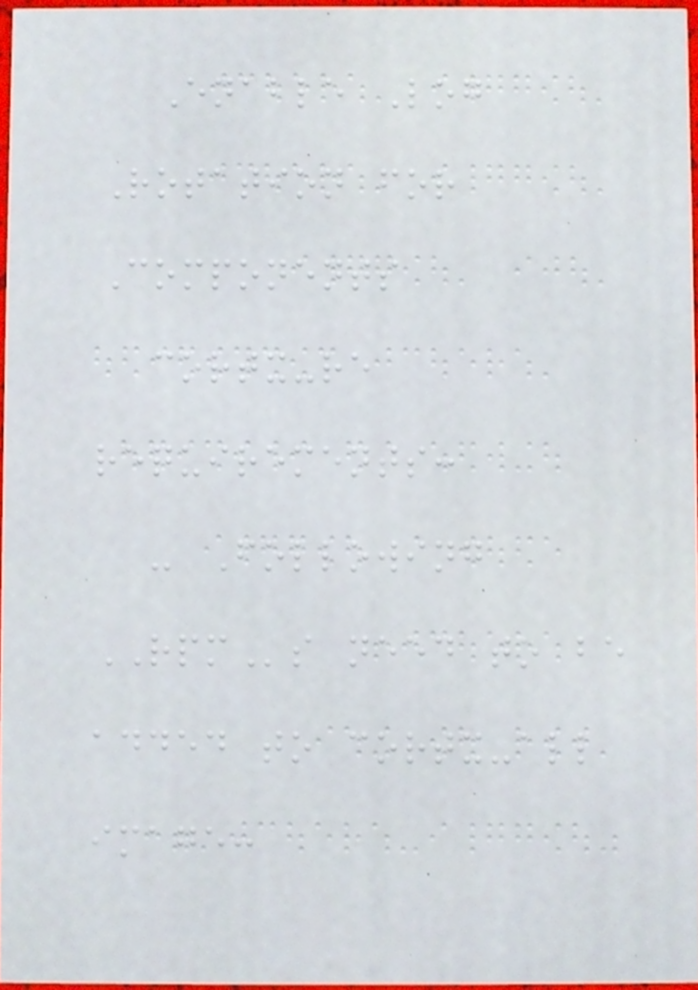Enable Log
Rotation for
Components
cortx-re
requirements:
- Following
RPMs need to be
added to cortx-all
image:
